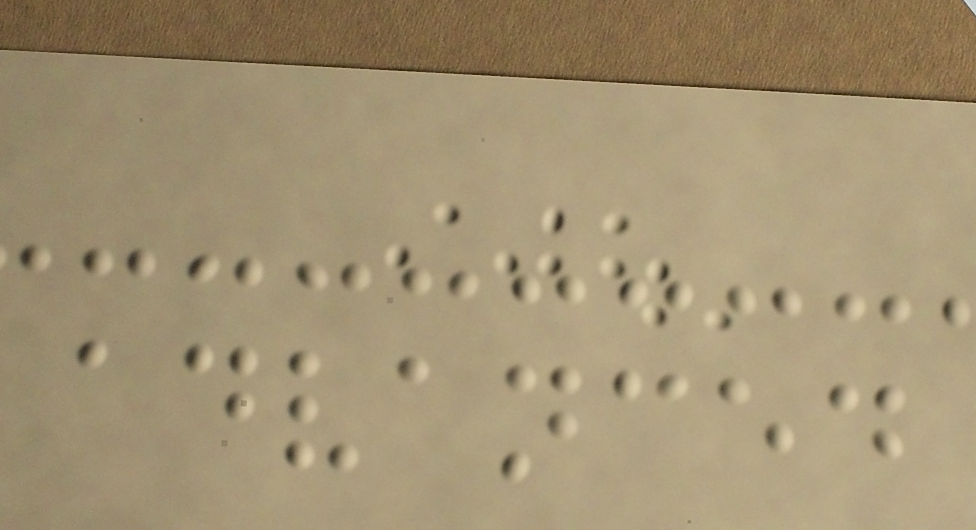advanced
